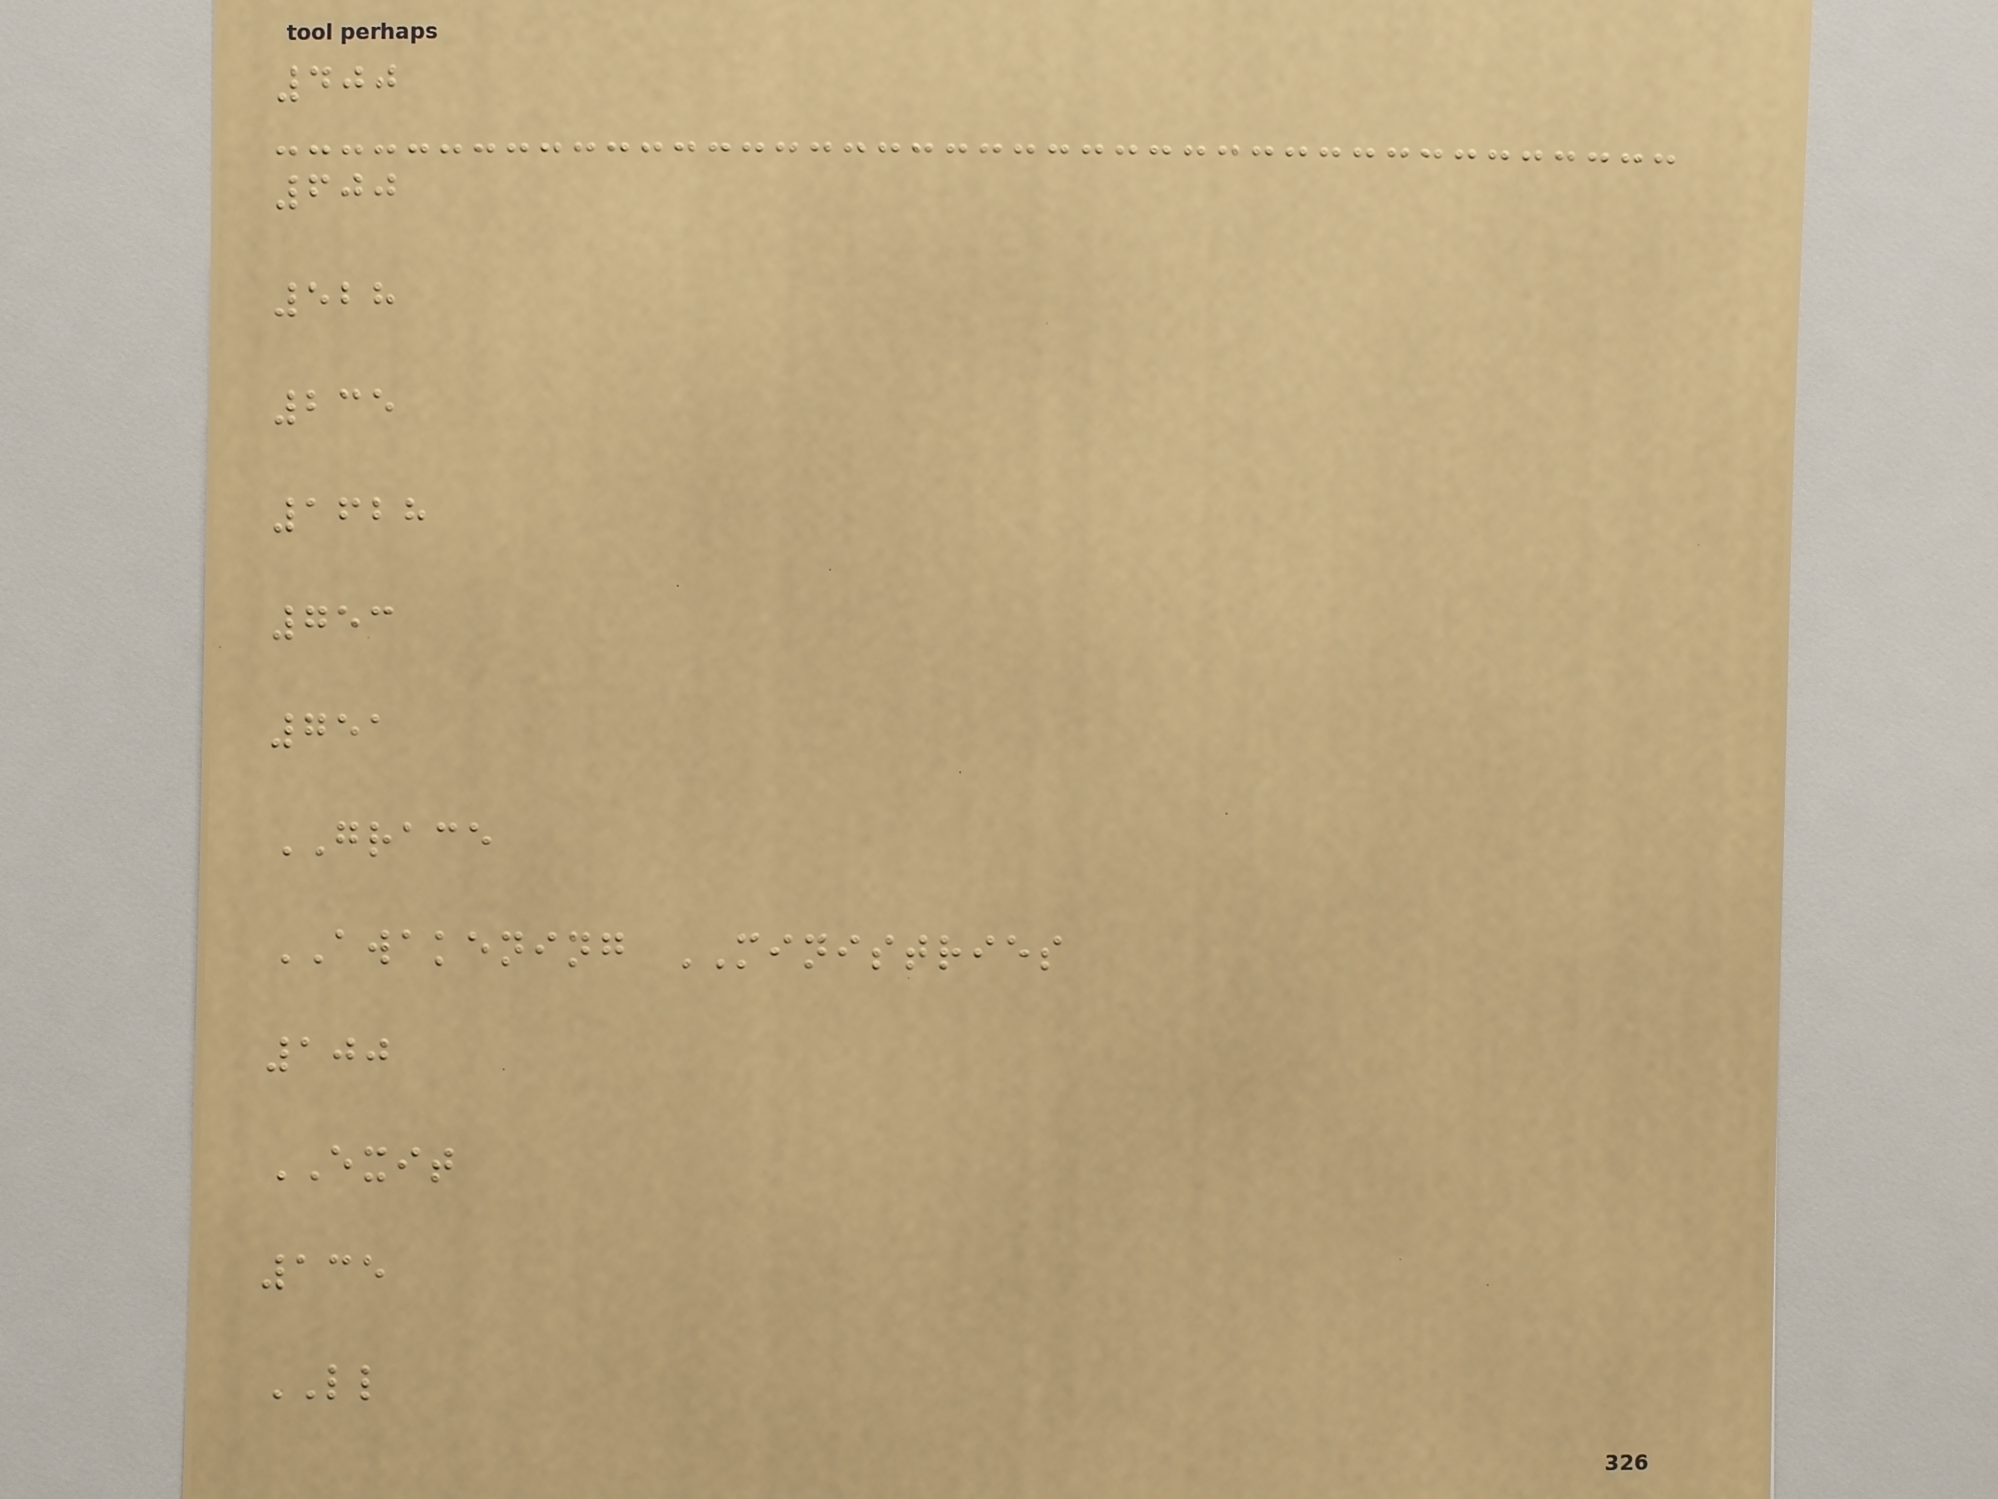400
600
528
235
1628
753
751
GRACE
AWAKENING MINISTRIES
100
EXIT
135
LL
